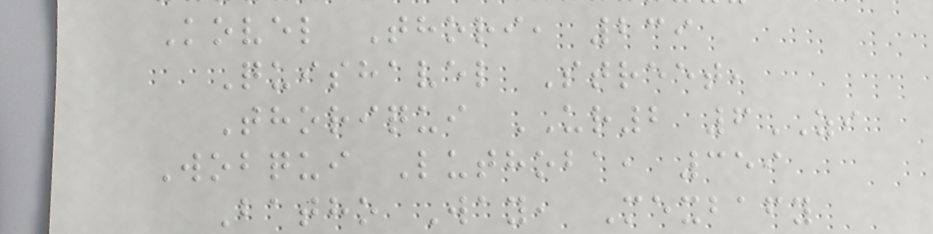Kovel Thori, 239
Quishavel Street,
Thoriqui UR2 6ZI
Wobqui Luthoba, 359
Batho Way, Mexbafy
